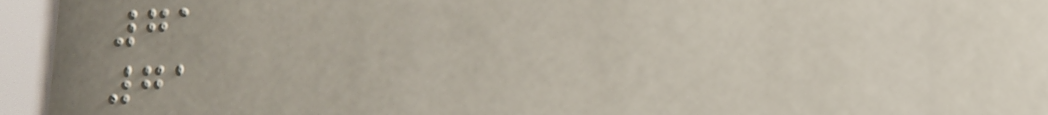71
71
